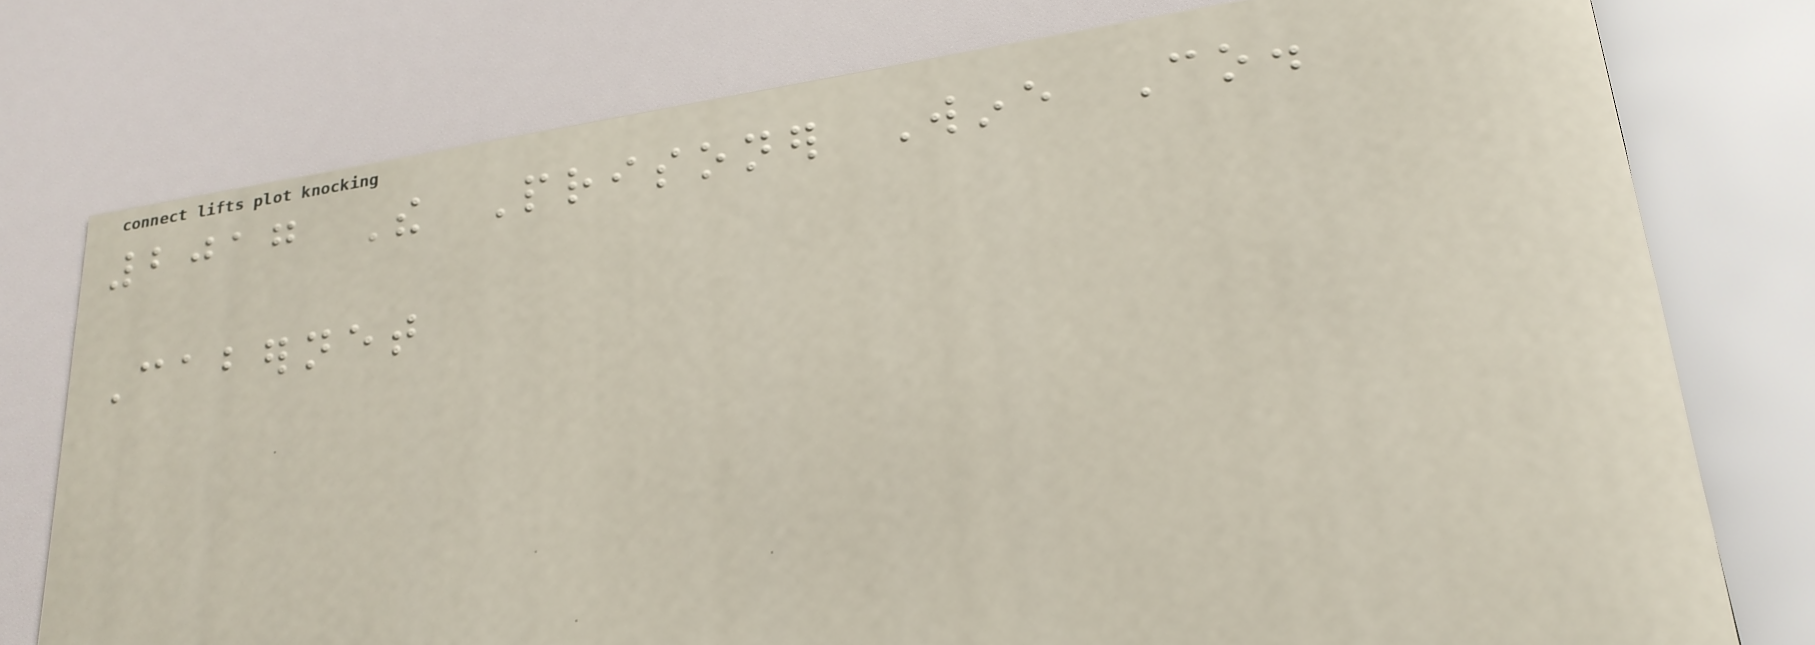2017 The Prisoner Wine Co.
Cabernet
